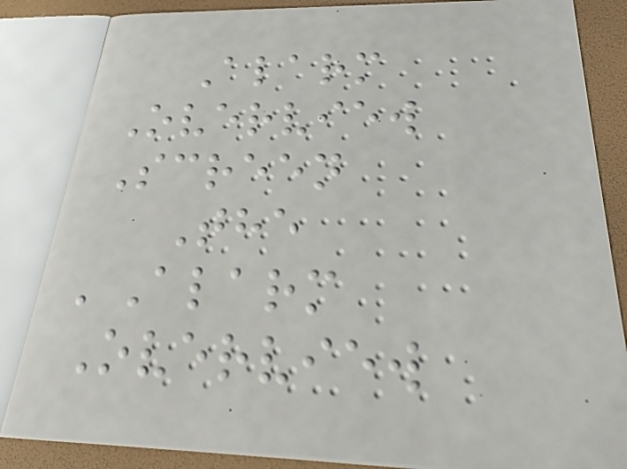Alarm
Overview
Screen
The
'Alarm
Overview
